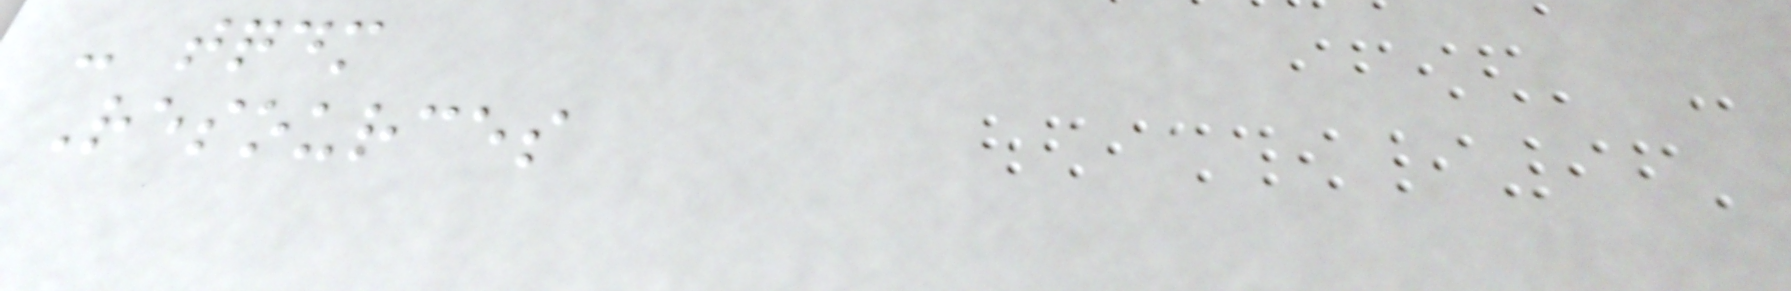- tqdm
Resources
